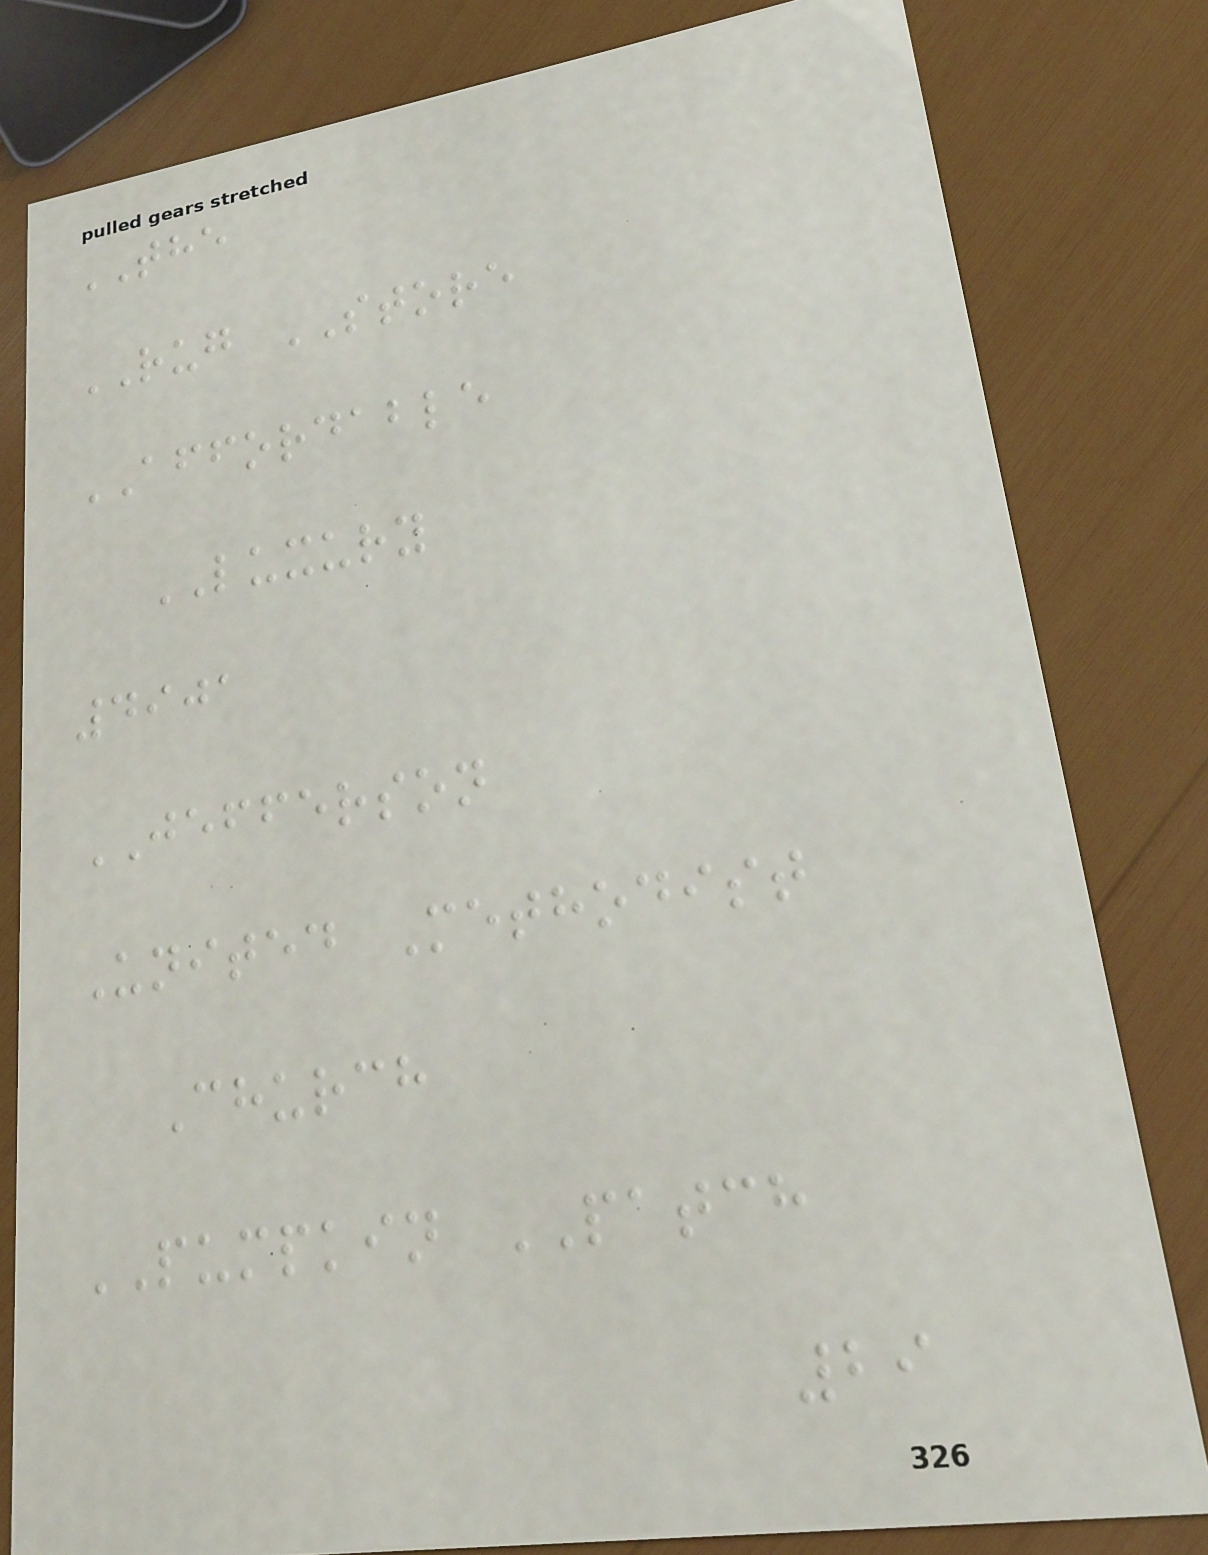THE
RUG STORE
AFFORDABLE
LUXURY
4901
JEFFERSON
United Methodist
Church
PUMPKIN PATCH
29
